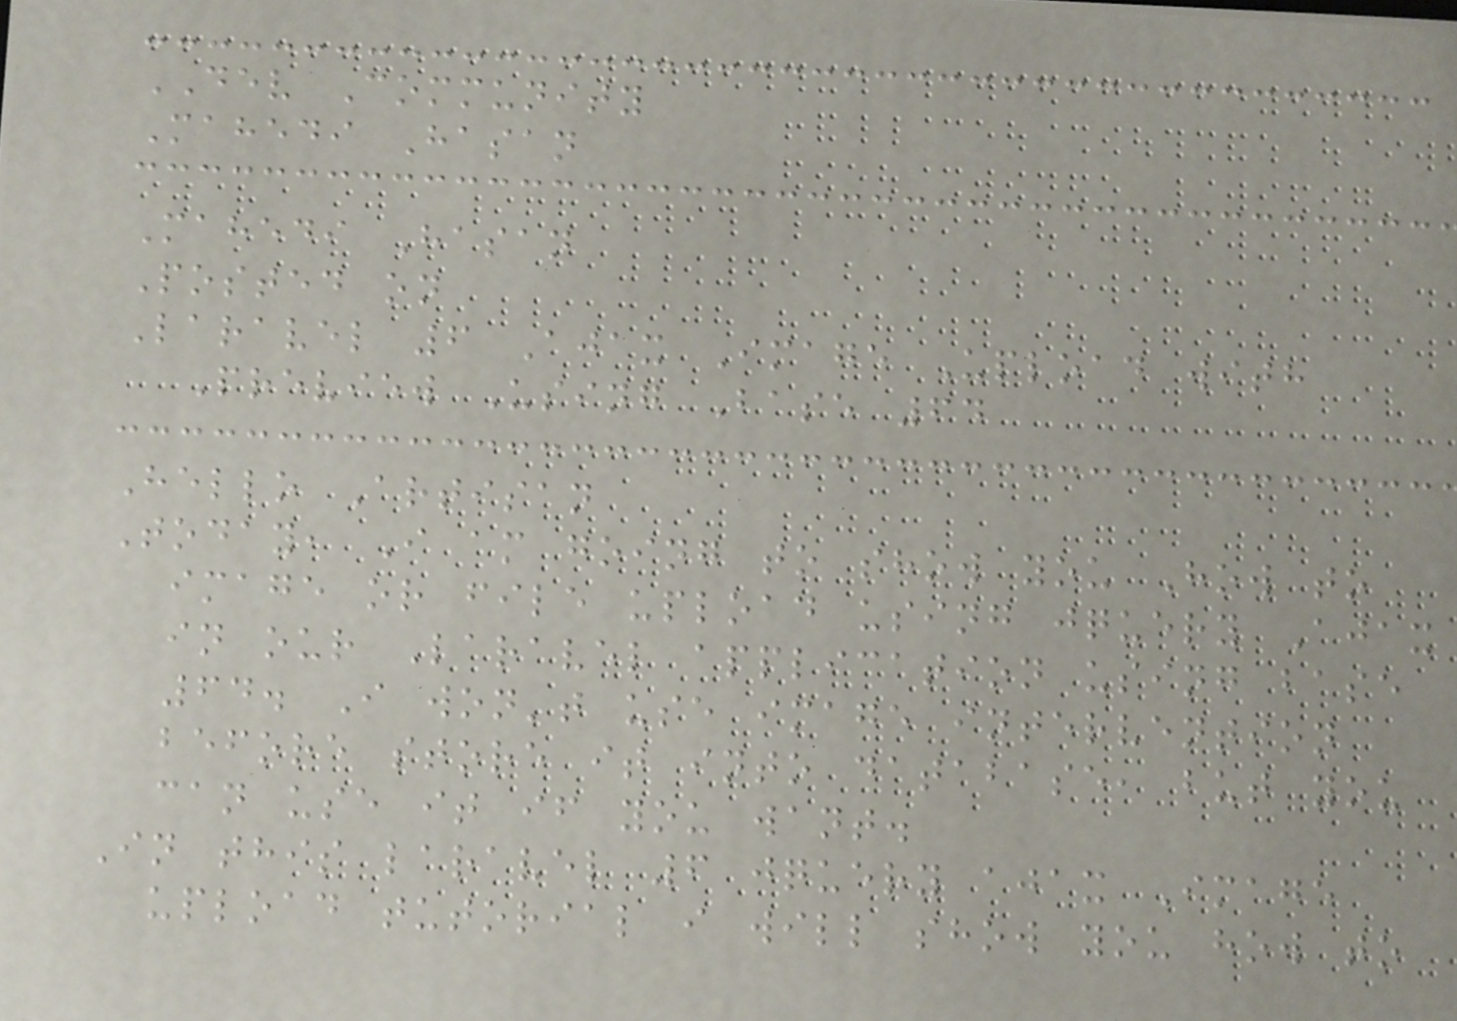DEV Community
Mahedi Hasan
Mahedi Hasan
Posted on
Laravel 6 Ajax Image Upload with
Preview Using Base 64
Hello Artisan
Today, I am going to show you How to
image or file upload using jquery Ajax
in our Laravel application using base
64. I won't use image intervention
before store it into database, but you
can use it if you want.
In this laravel 6 jquery ajax Image
upload tutorial i will show you how to
